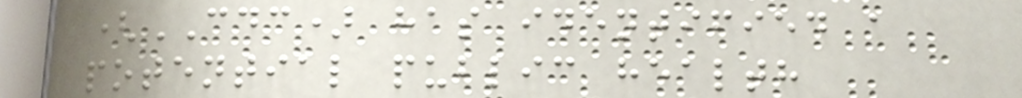(CDC) has identified a
potential public health
